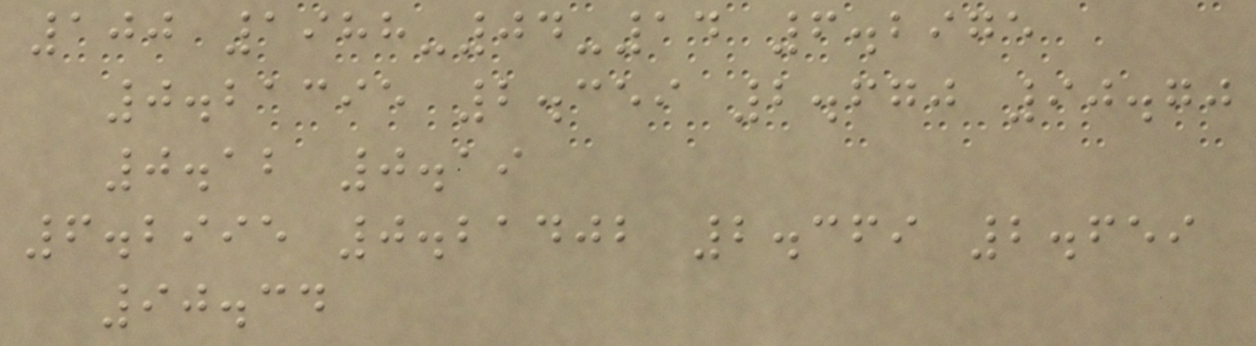100 1988-04-14 6.2975
0.21395 2.359 2.670 90.70
0.12 0.19
6.2995 0.21402 2.369 2.659
90.34
